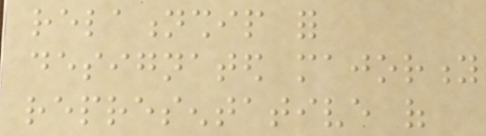relationship for
designated majority
representative of
